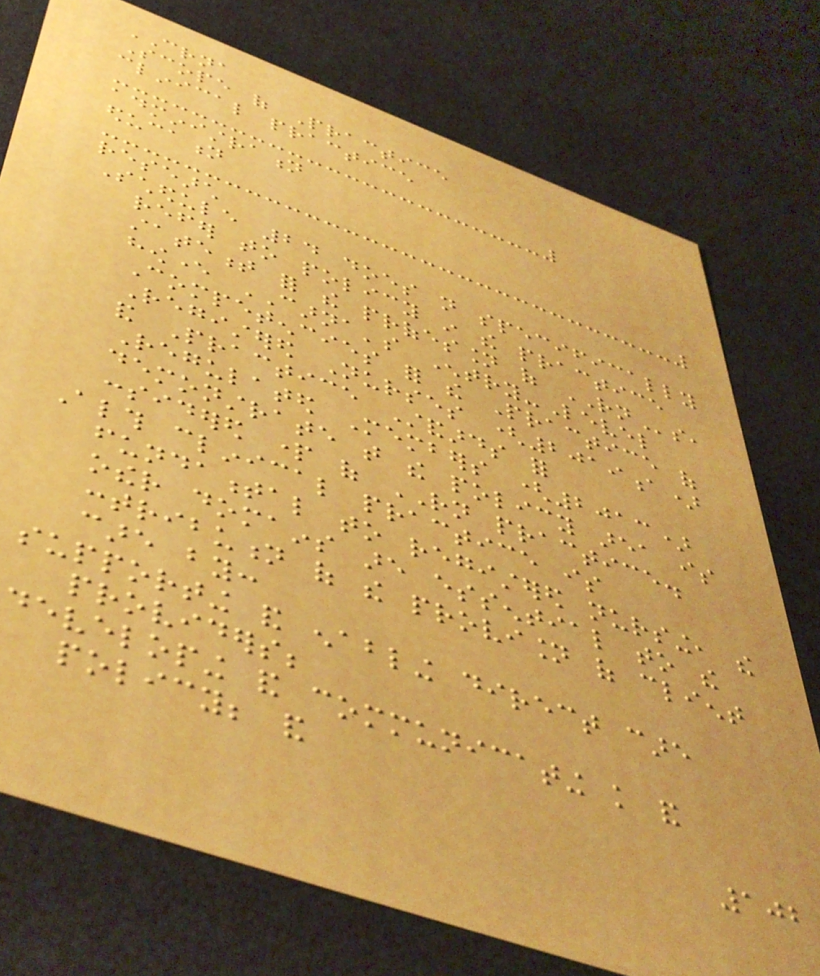CRNA
Scope of Practice
clinical practice
administration
education
research
Schedule 24 does not specifically
refer to policy in the practice
statement for the profession of RNs,
however CARNA's Entry-Level
Competencies for the Practice of
Registered Nurses (2019a)
and Practice Standards for
Regulated Members (2013)
demonstrate that the policy area is
considered part of RN practice.
Although clinical practice is
fundamental to registered nursing, the
other domains are essential to the
contribution of the provision of client
care by:
supporting and enabling direct care
providers;
developing and communicating knowledge and
policy; and
102
